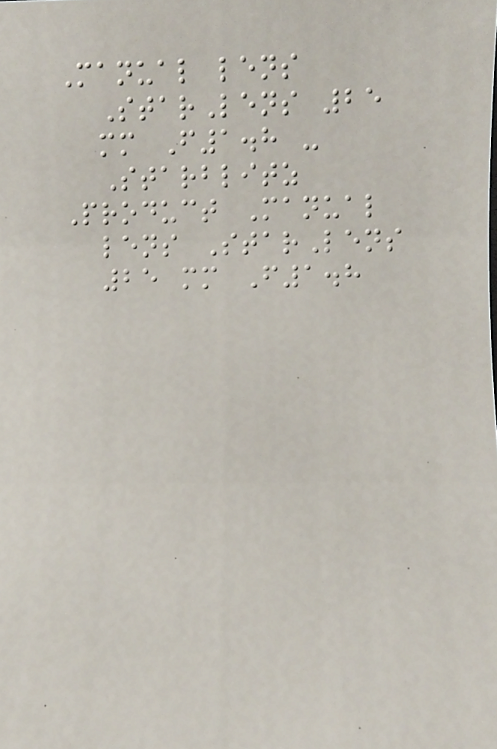Manual lens
StarLens 25
mm F1.8 -
Starblitz
Product Manual
lens StarLens
25 mm F1.8
